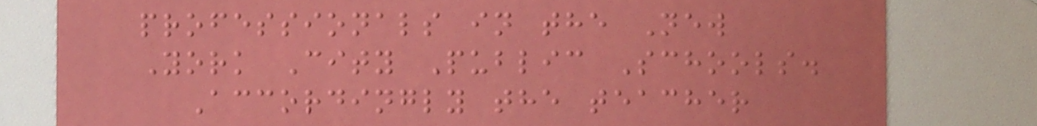professionals in the New
York City Public Schools.
Accordingly the teacher
